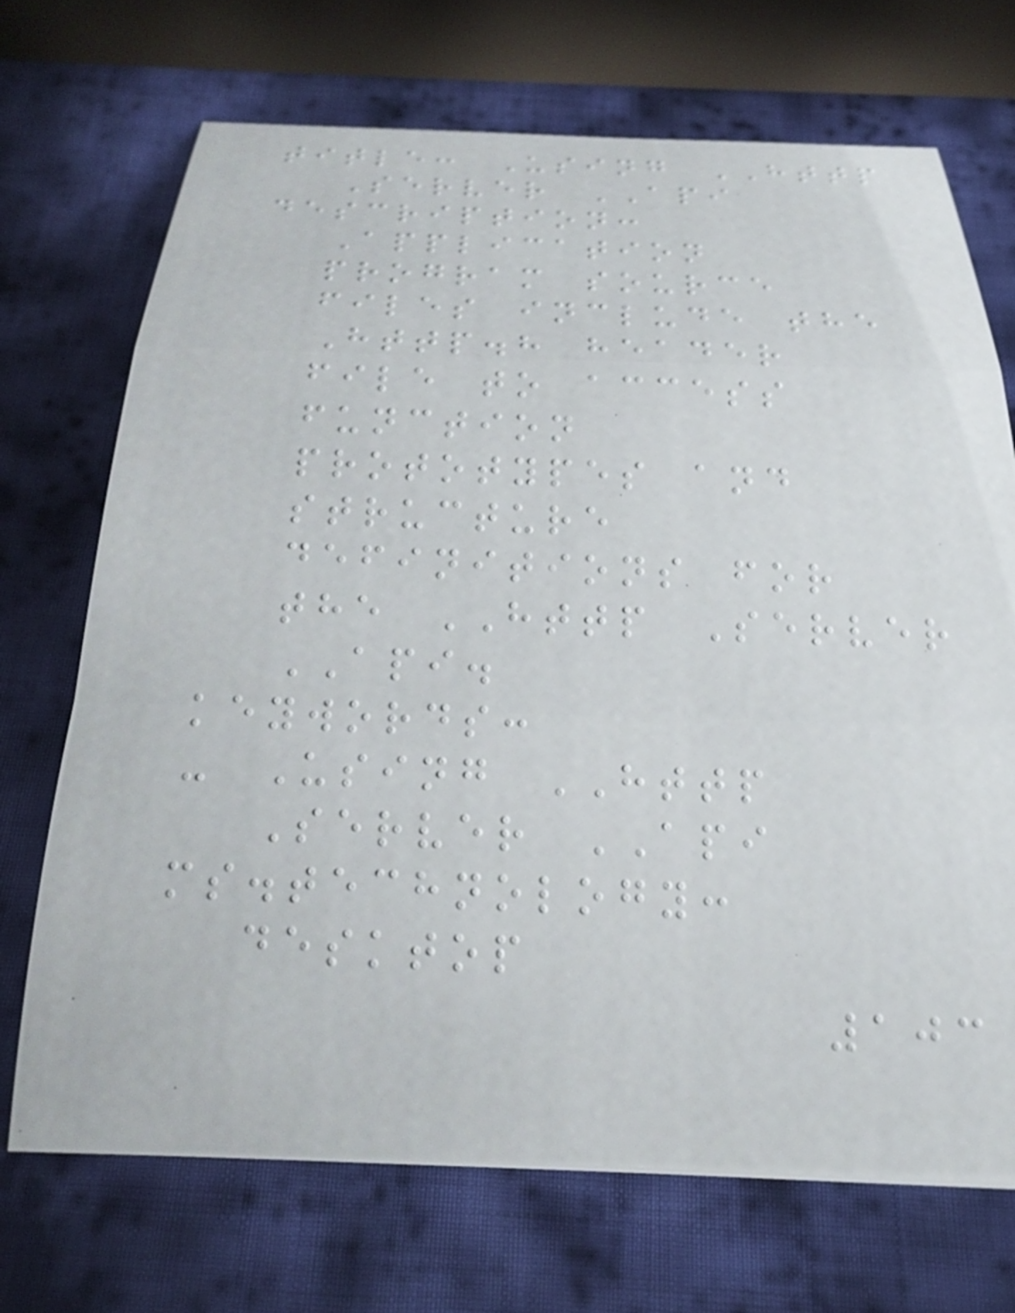title: Using HTTP
Server API
description:
Application
program source
files include the
Http.h header
file to access
function
prototypes and
structure
definitions for
the HTTP Server
API.
keywords:
- Using HTTP
Server API
ms.technology:
desktop
103
